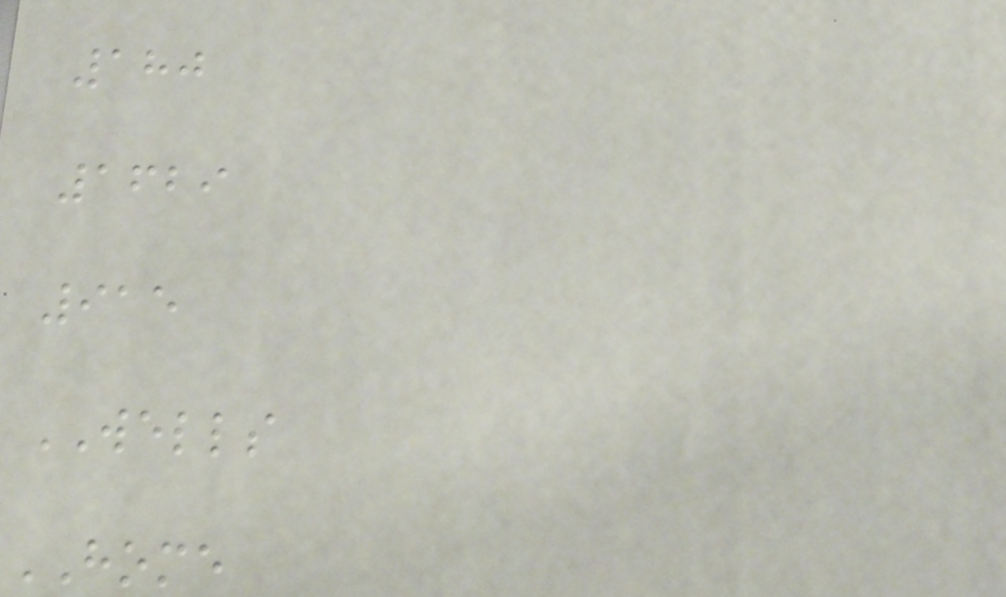180
1629
915
WELLS
HOME
